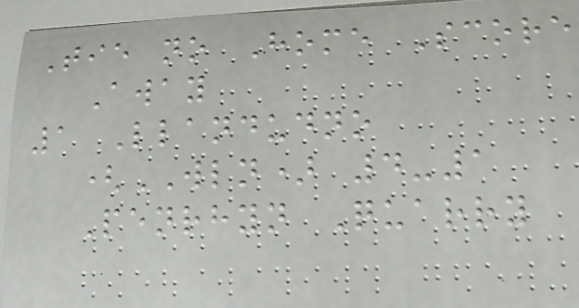Tie no Home Score
Away
1 Llandudno
(WLN) 4-1
Penrhyn Quarry
